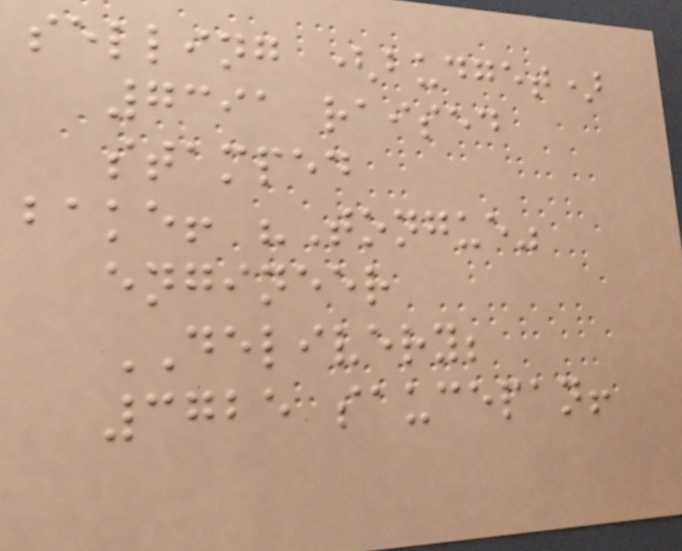selling (budget)
7391 raised
stamped
bake! "Tongue"
engineer
DELIVERY;
3725 saucepan!
